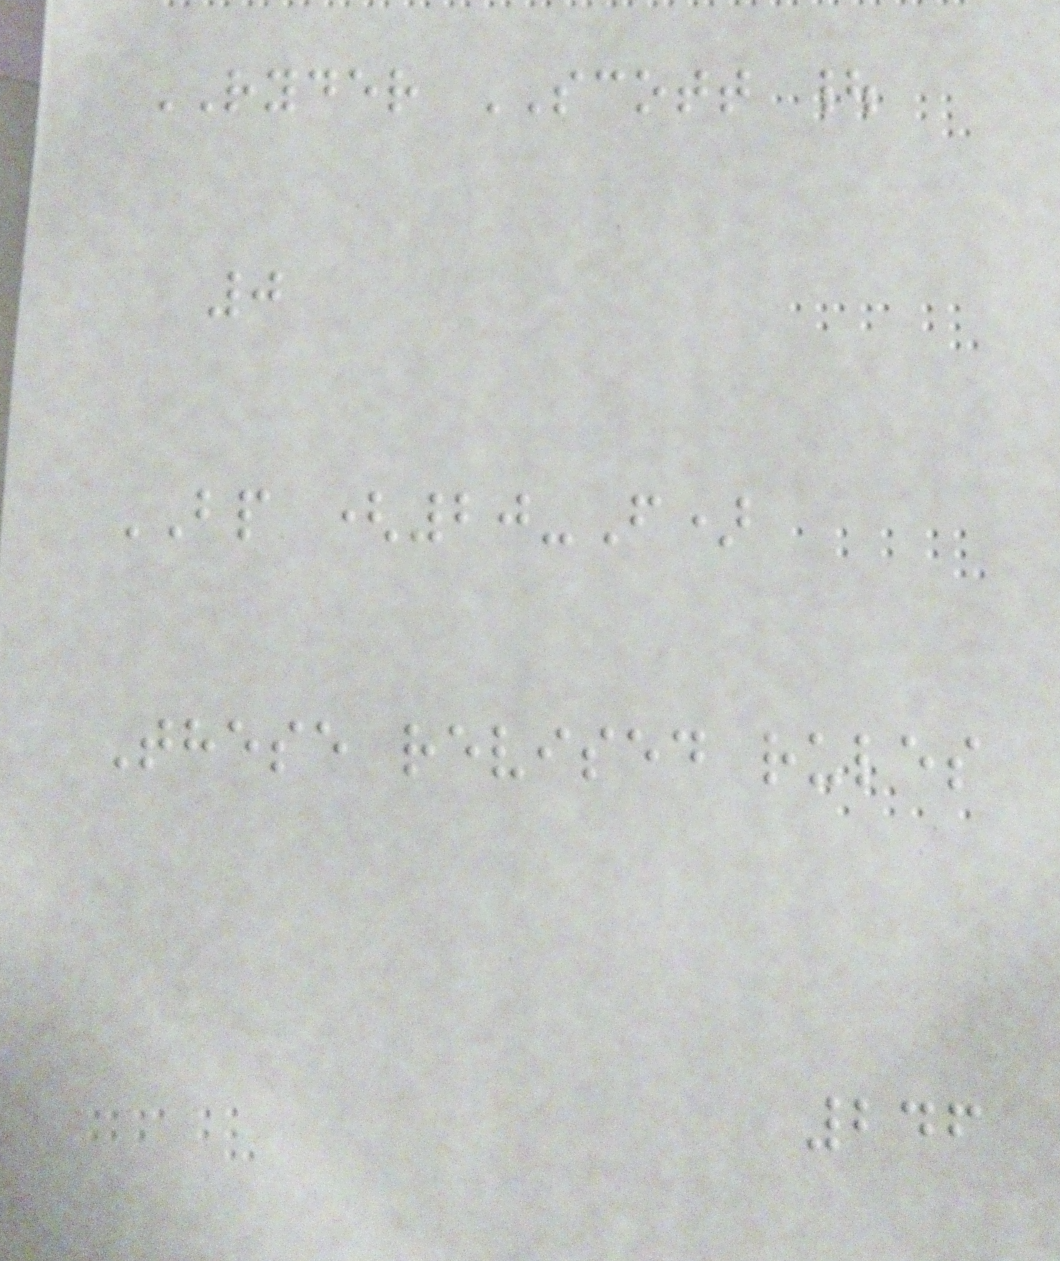RYDER SCOTT |
0
BP (20-F)
These revised rules
246
